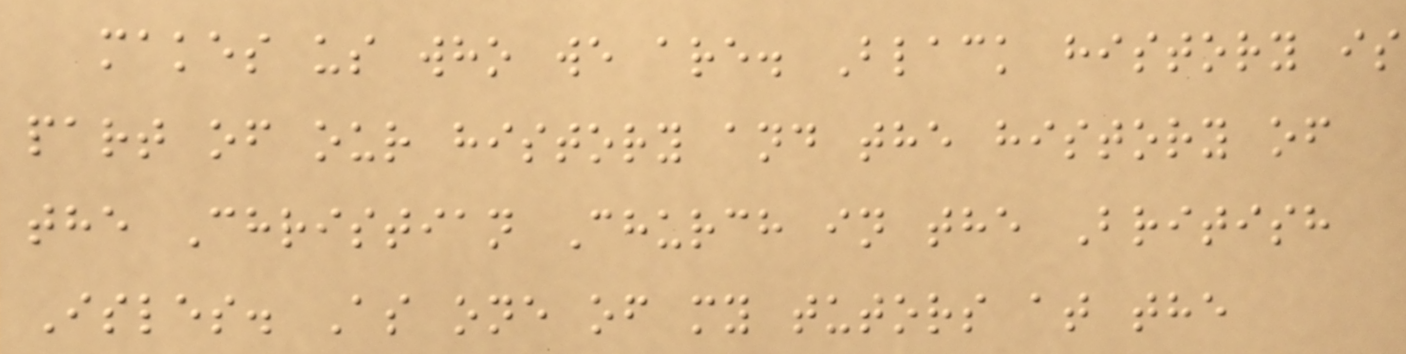makes us who we are. Black history is
part of our history and the history of
the Christian Church in the British
Isles. As one of my tutors at the
